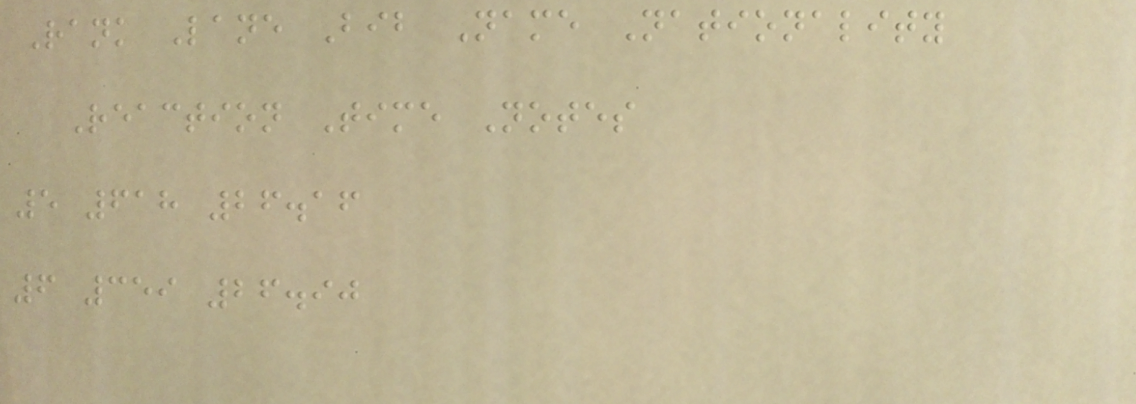Rank Lane Bib Name Nationality
Reaction Time Notes
5 618 26.16
6 359 26.90
